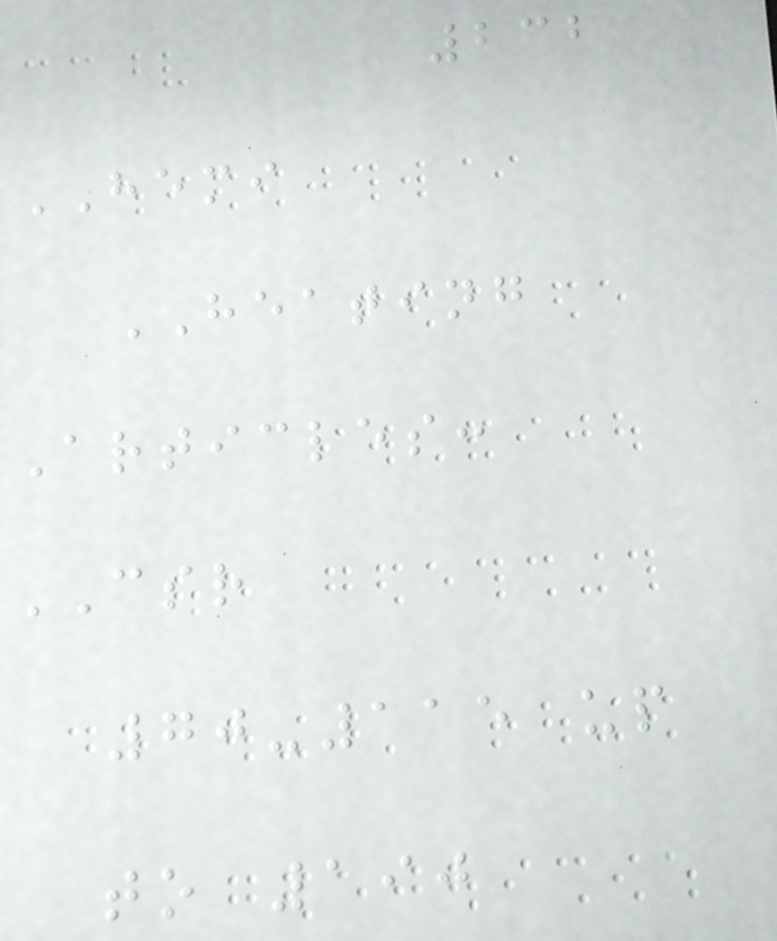232
HEMI
HEATING
Articles:
CSR
70-115 up
to 190
